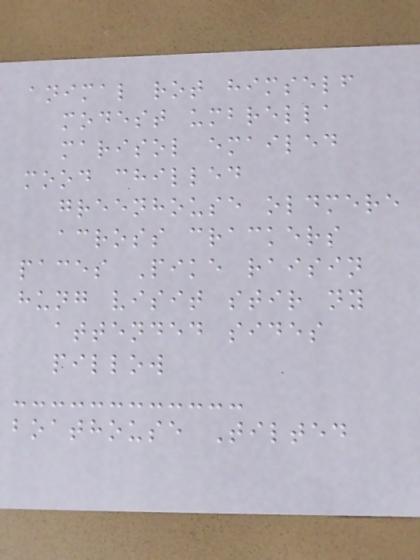animal rot himself
modest umbrella
marisol emailed
mood chilled
greenhouse oldmere
across crackers
paces Pike raisin
hung visit stir ny
attended sides
pillow
boathouse Tilted
